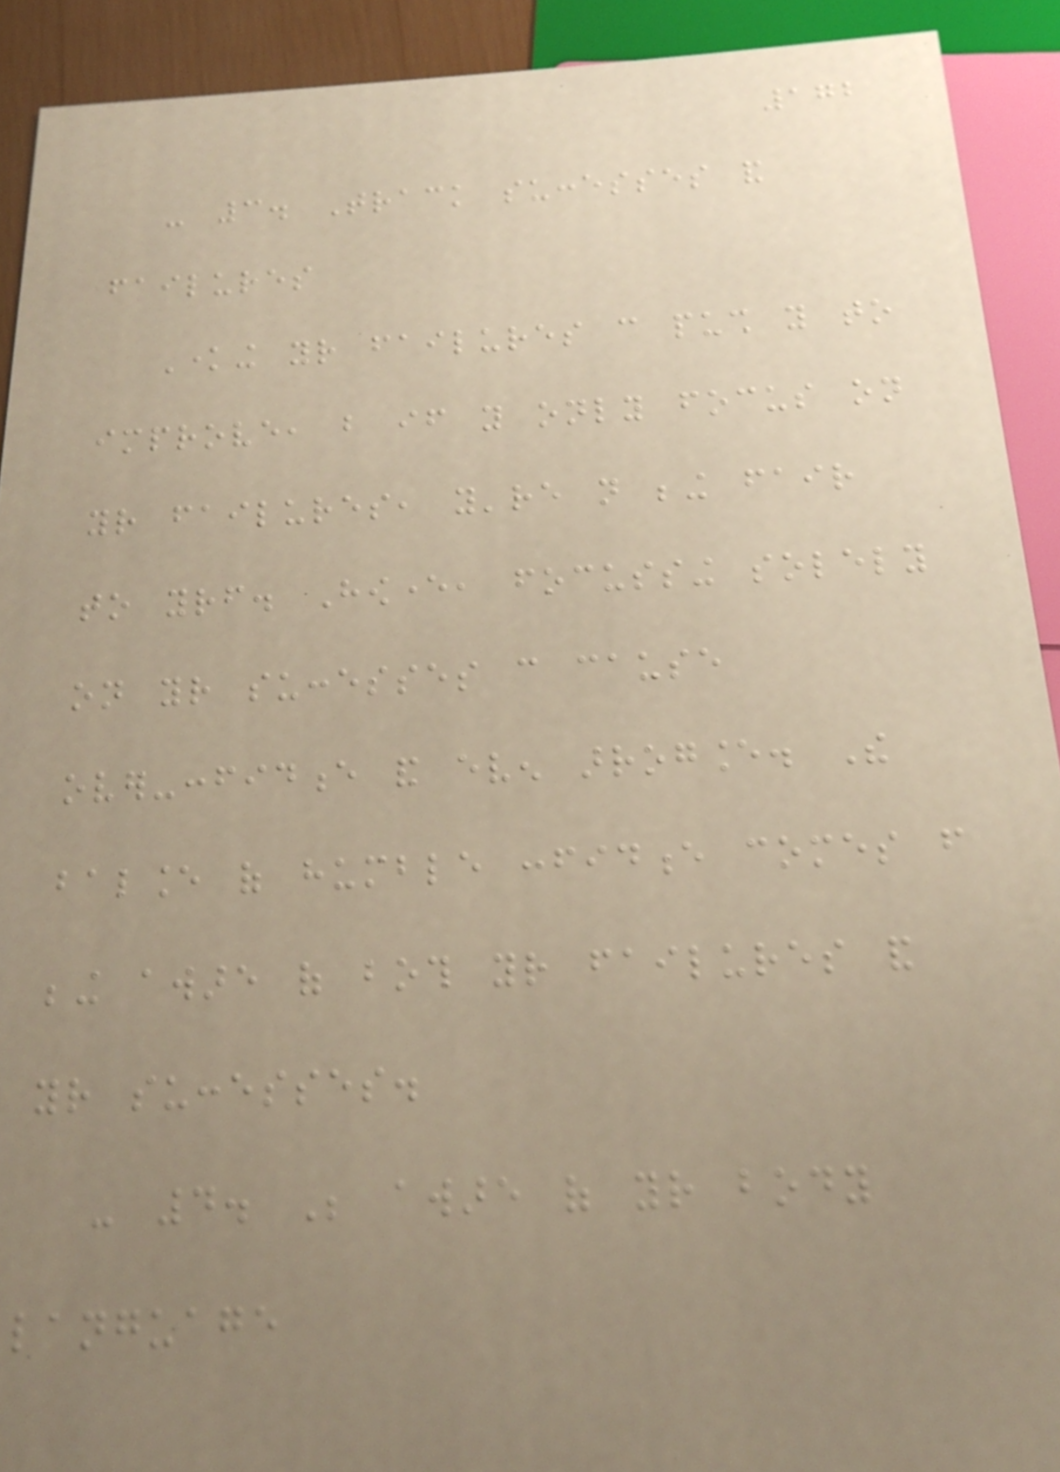172
- 3. Track successes and
failures
Knowing your failures can push you to
improve, but if you only focus on
your failures, you're not being fair
to yourself. However, focussing solely
on your successes can cause
over-confidence and even arrogance. The
balance of humble confidence comes from
being aware of both your failures and
your successes.
- 4. Be aware of your body
language
